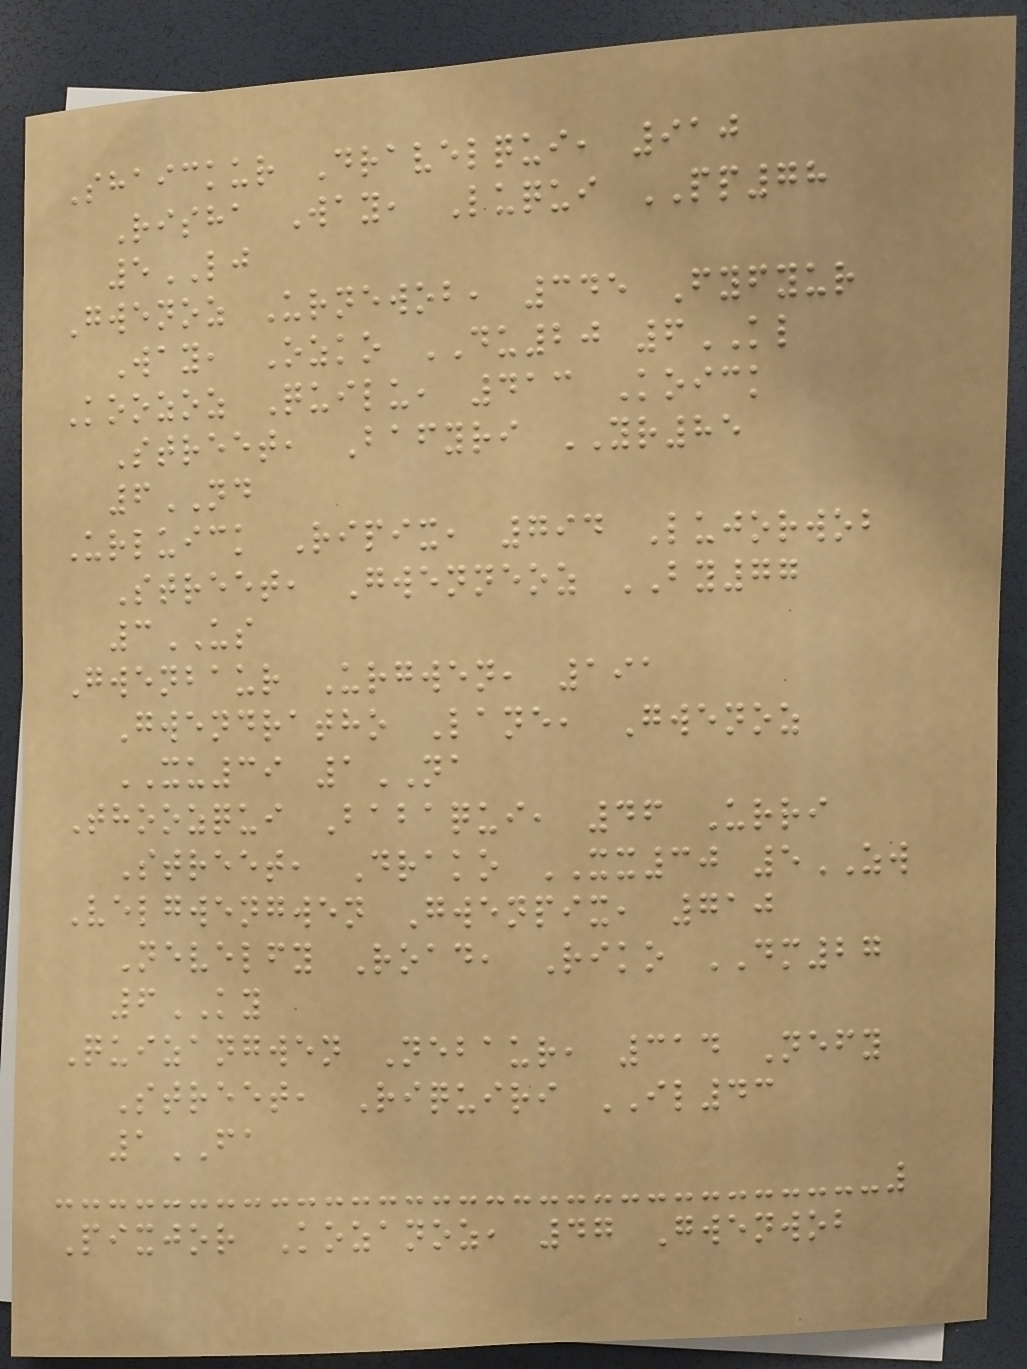Shaickur Dravelqui, 910
Risha Way, Luqui PP78
5LJ
Gwenoz Urnewob, 345 Fyfyur
Way, Ozko DU20 6KL
Koozoz Quilu, 413 Koick
Street, Bafyri YR85
6ND
Urluick Ripix, 794 Lujorwob
Street, Gwenneoz BY77
3US
Gwenbaur Urgwen, 191
Gwendratho Lane, Gwenoz
XU39 1NA
Thoozqui Babaqui, 46 Urri
Street, Drako XX30 5ZW
Velgwengwen Gwenpix, 710
Nevelfy Road, Riko DM27
6KY
Quizangwen Nebaur, 314 Nefy
Street, Riquiri IL43
1FA
Pixjor Kozanoz, 47 Gwenwob
